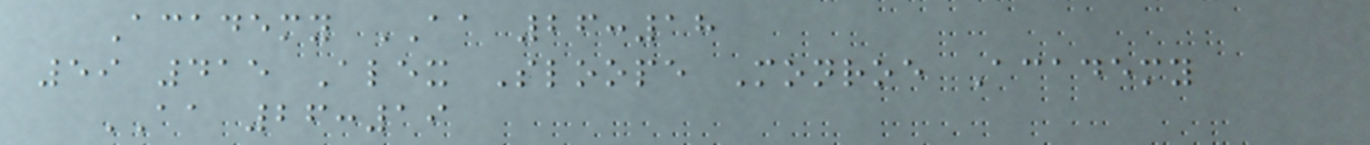Academy AA 26:18
59 415 Alex Sloope Monroe Academy
AA 26:19
